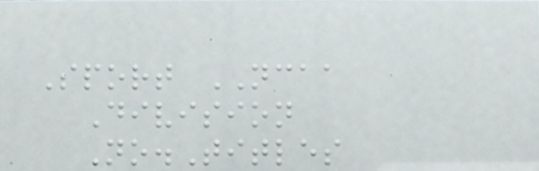Sport NCAA
Division
No.Titles
